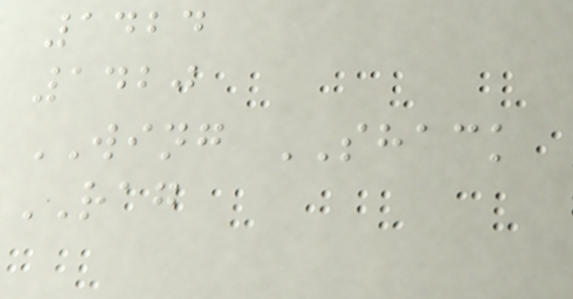1424
1420
WING SHACK
RAG
